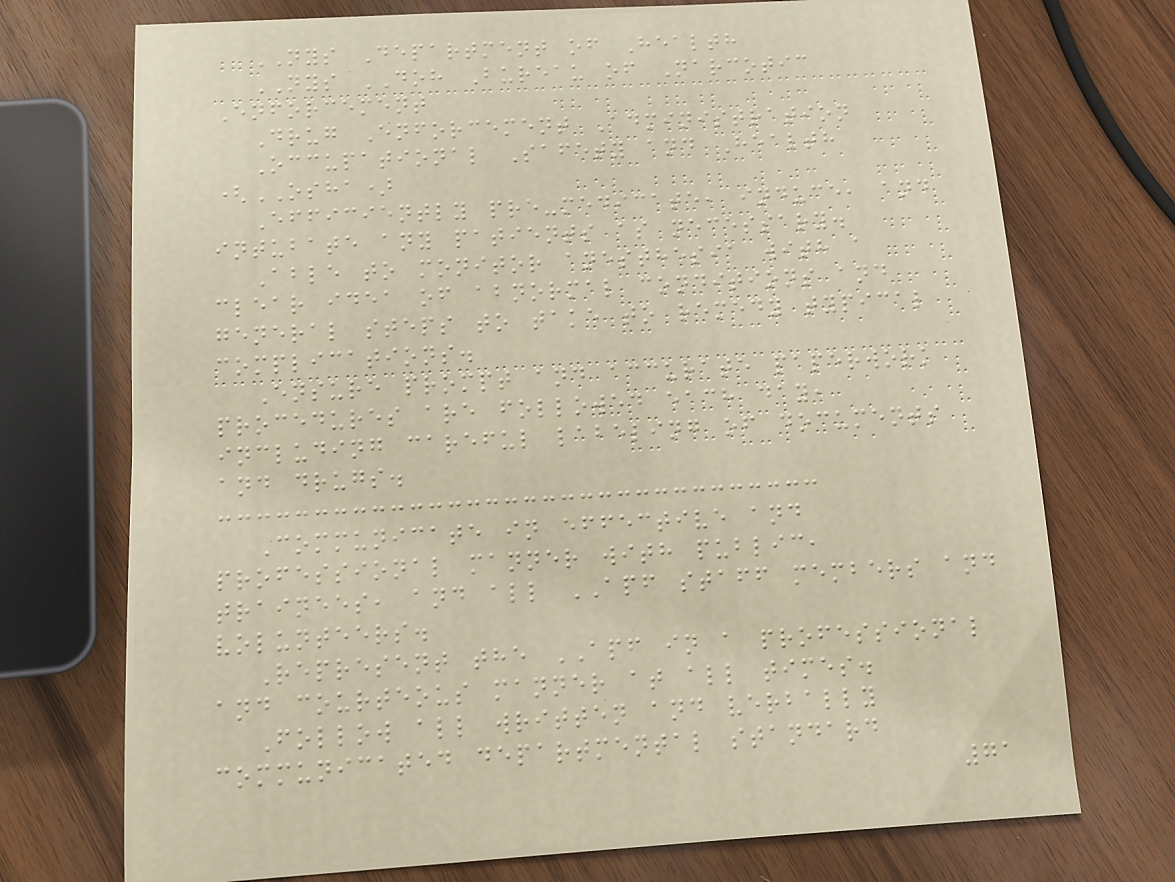NYS Department of Health
NYS DOH Bureau of Narcotic
Enforcement
Drug Enforcement Administration
Occupational Safety and Health
(OSHA)
Efficiently pre-medicate, induce, and
intubate any patients as necessary.
Able to monitor anesthesia with a
clear idea of abnormal conditions and
general steps to take to remedy typical
complications.
Ensure prompt and accurate paperwork
procedures are followed each day,
including careful labeling of documents
and drugs.
Communicate in effective and
professional manner with public,
trainees, and all APF staff members and
volunteers.
Represent the APF in a professional
and courteous manner at all times.
Follow all written and verbally
communicated departmental standard
71
